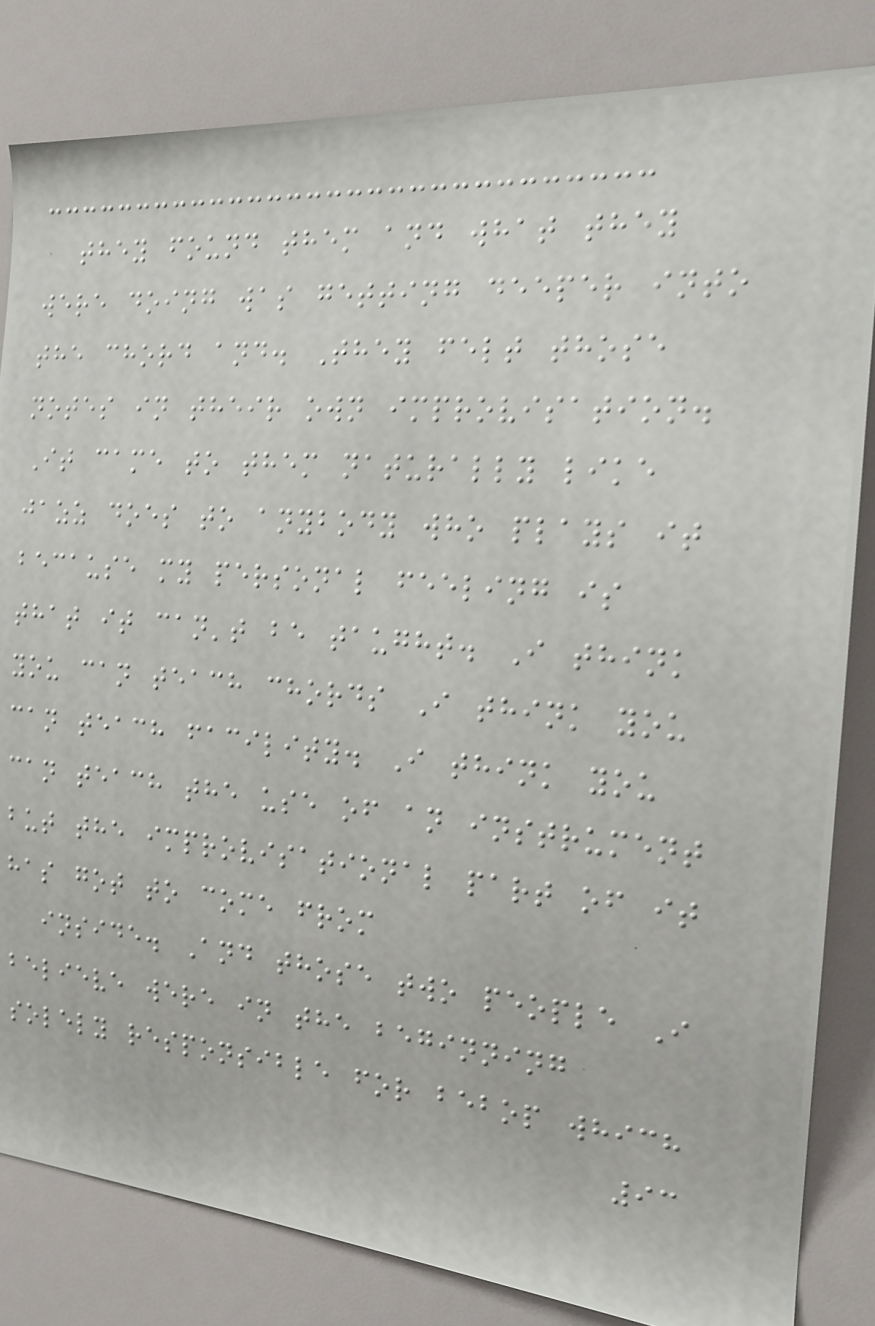they found them and what they
were doing was getting deeper into
the chord and. They felt those
notes in their own improvisation.
It came to them naturally like
jazz does to anybody who plays it
because my personal feeling is
that it can't be taught. I think
you can teach chords I think you
can teach facility. I think you
can teach the use of an instrument
but the improvisational part of it
has got to come from
inside. And those two people I
believe were in the beginning
solely responsible for bebop which
93
